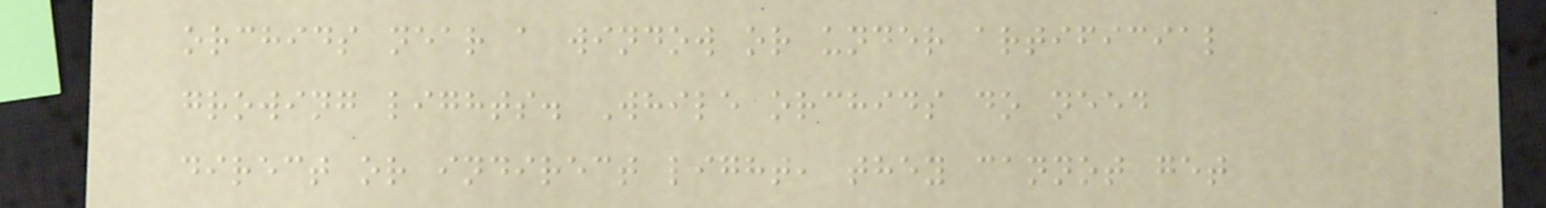orchids near a window or under artificial
growing lights. While orchids do need
direct or indirect light, they cannot get
